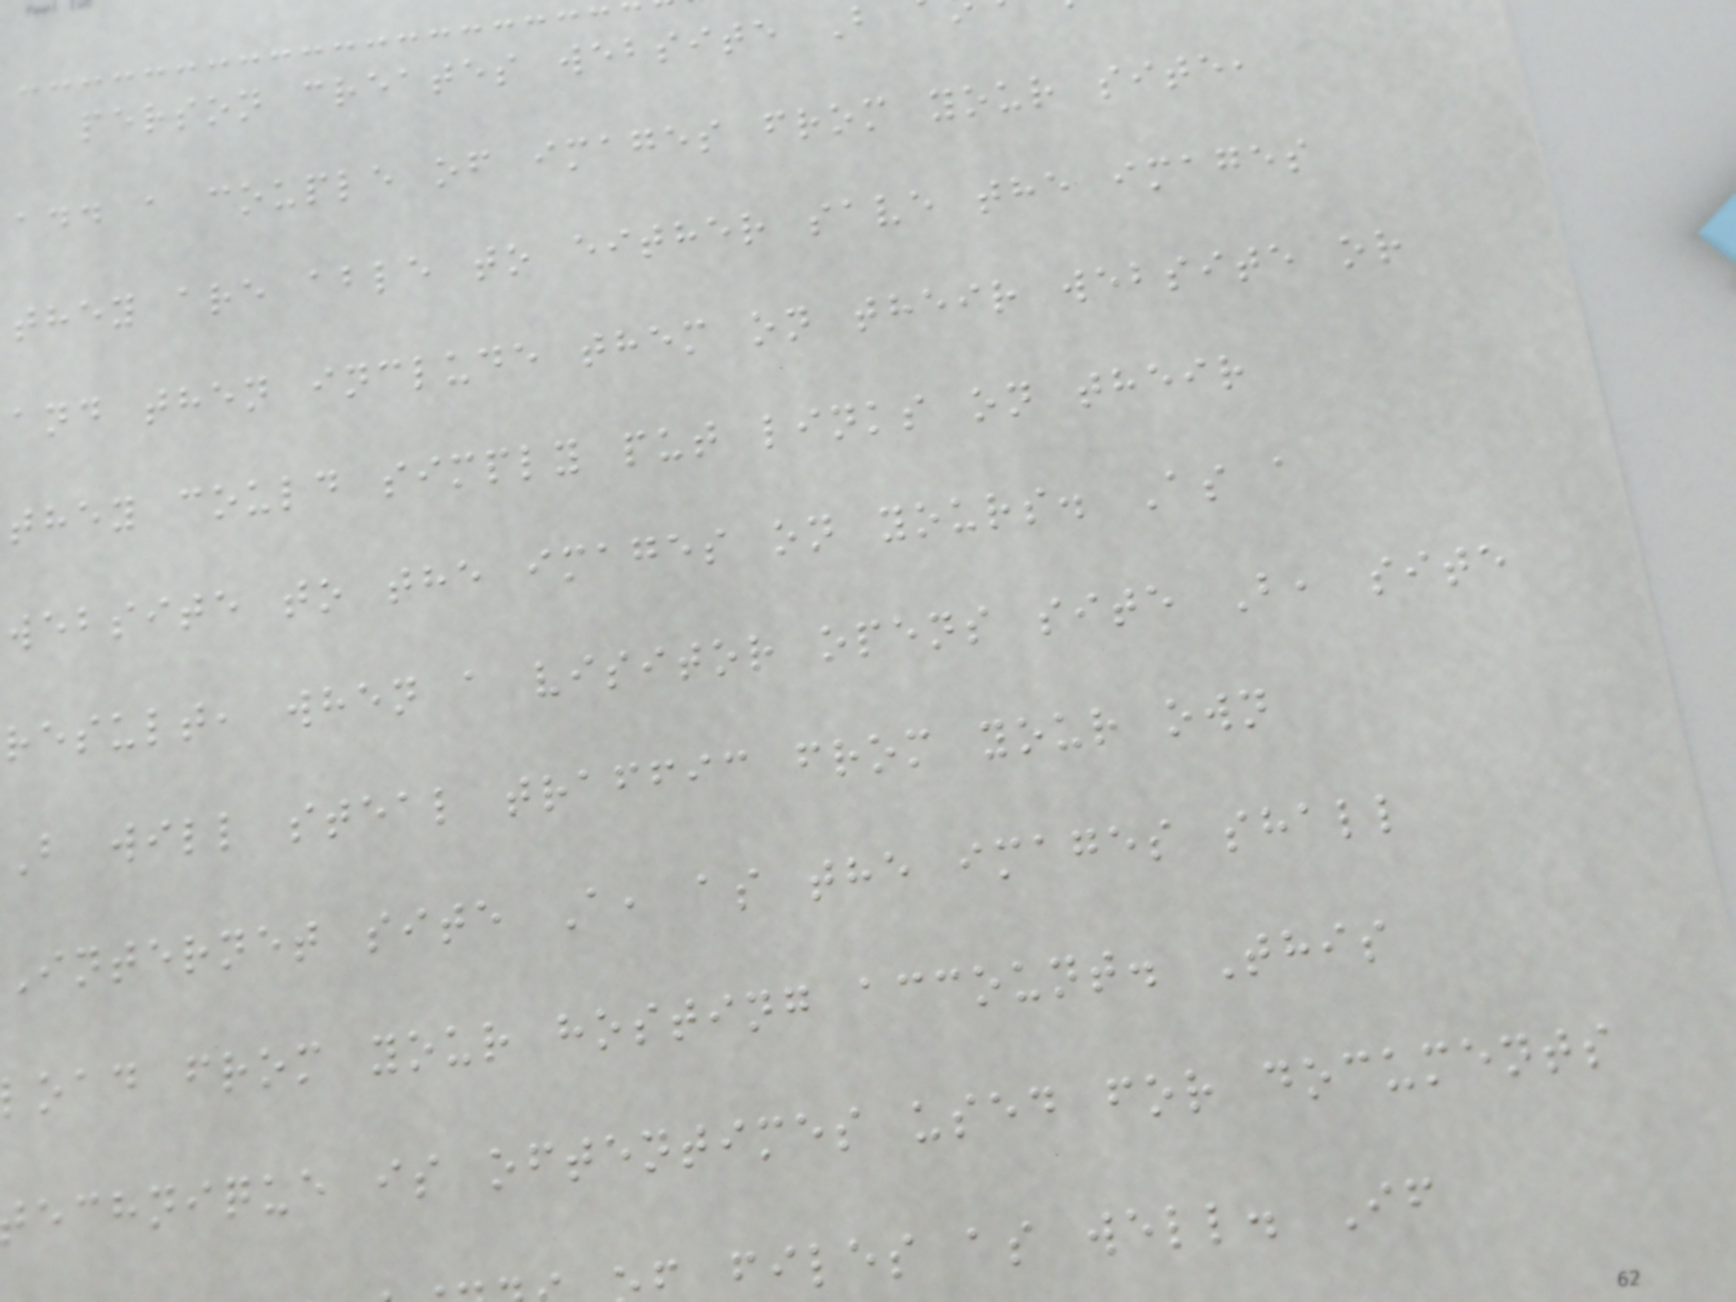person creates website B
add a couple of images from your site,
they are able to either save the images
and then include them on their website or
they could simply put links on their
website to the images on yours. As a
result, when a visitor opens site B, site
B will steal traffic from your own
Internet site A, as the images shall
load from your hosting account. This
echnique is oftentimes used for documents
files as well. If
